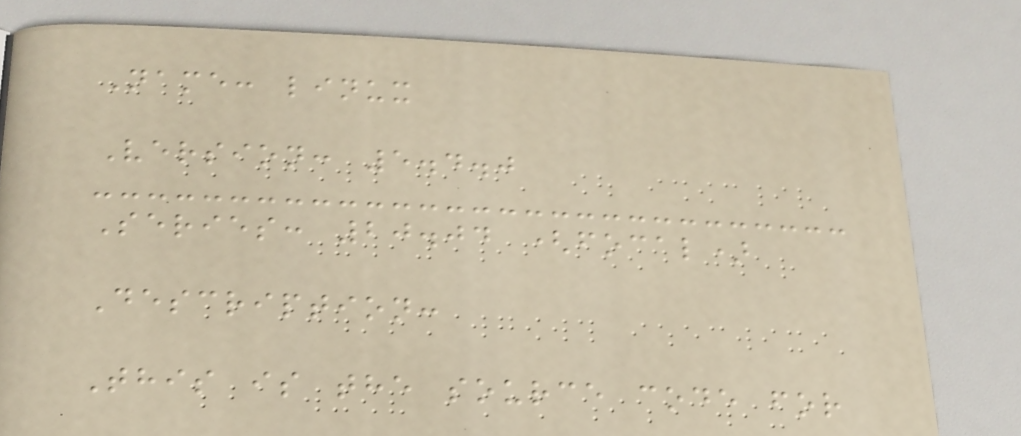Name: linux
Version: 5.4.0
Series: 20.04 (focal)
Description:
This is the source code for
